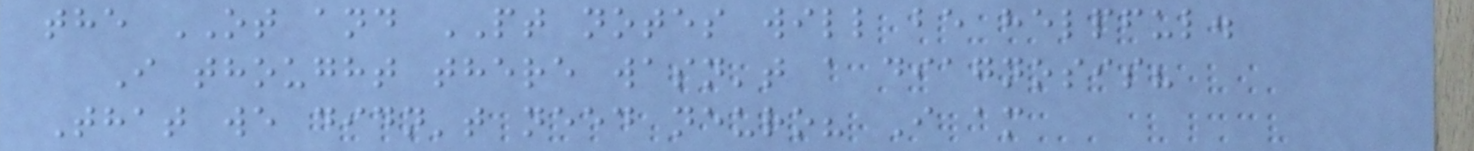the OT and PT notes will be helpful.
I thought there wasn't a diagnosis?
That we didn't need neuro? I am
